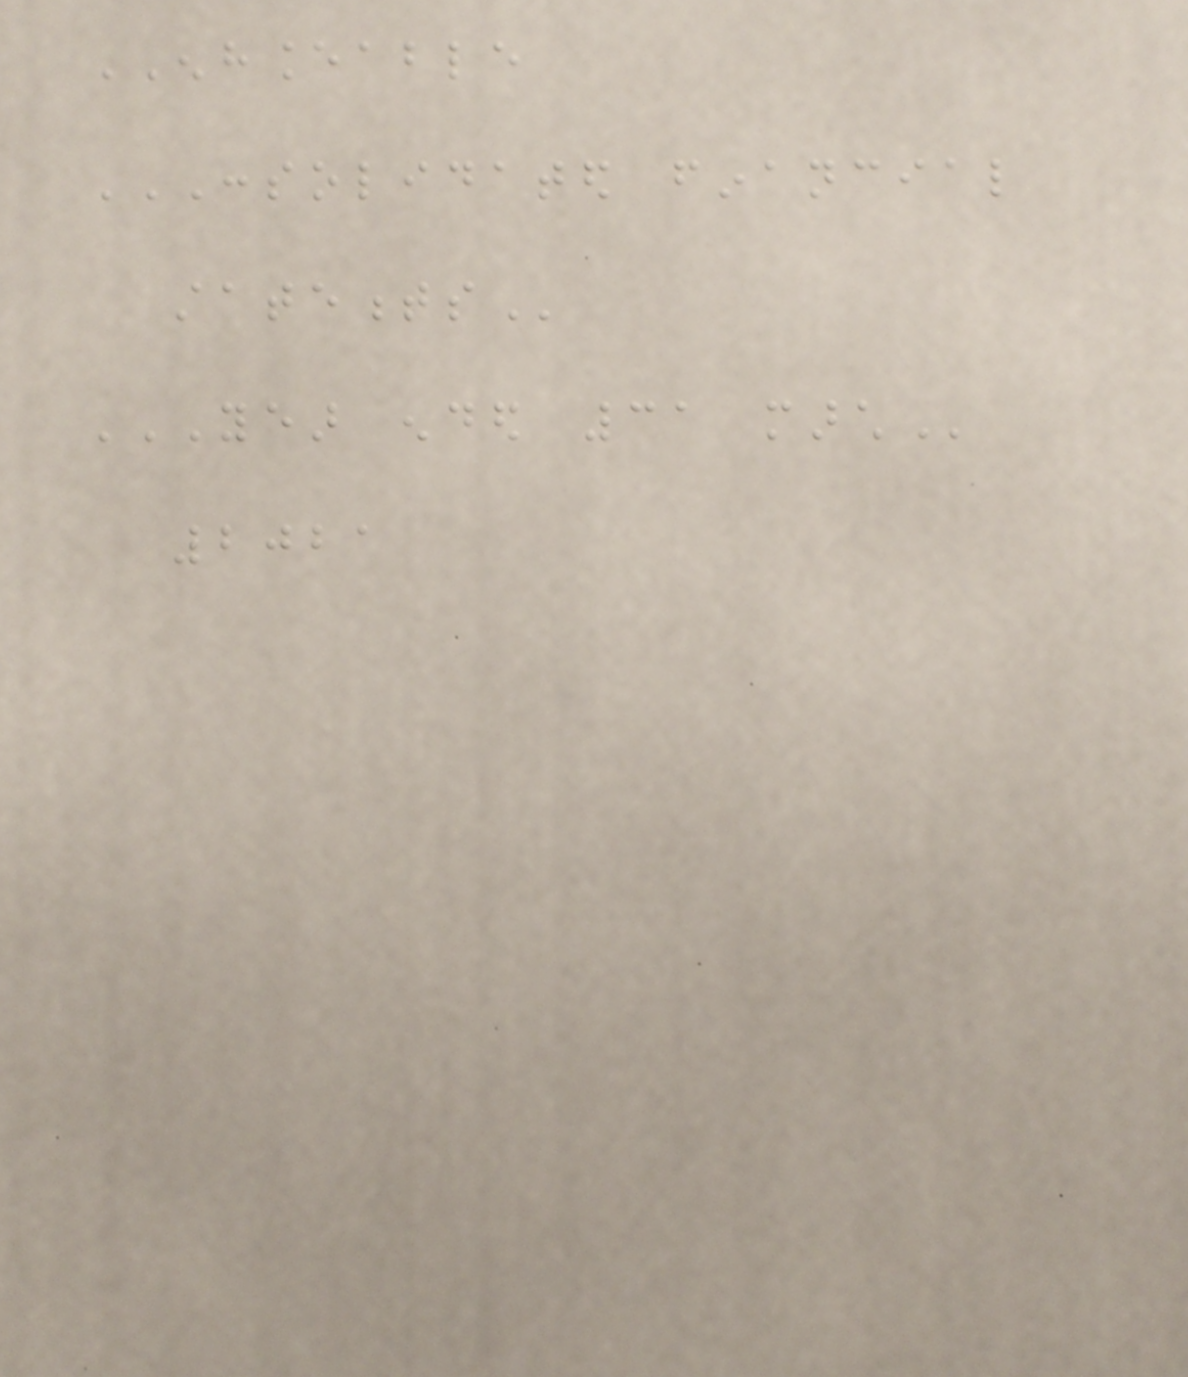ENHANCEABLE
CONSOLIDATED FINANCIAL
STATEMENTS
YEAR ENDED 31 MARCH
2021
